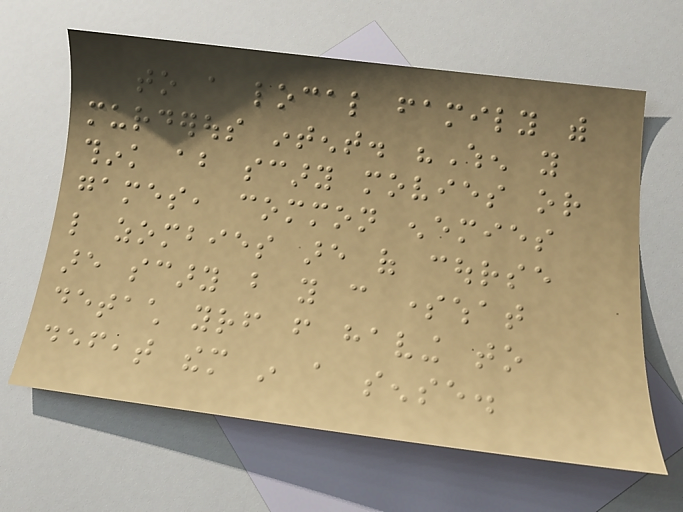to a local family with
murderous intent. "When you
think about scary movies or
games, common enemies
like zombies are of course
are scary but you can somewhat
detach yourself from having to
defeat them in a sense.
